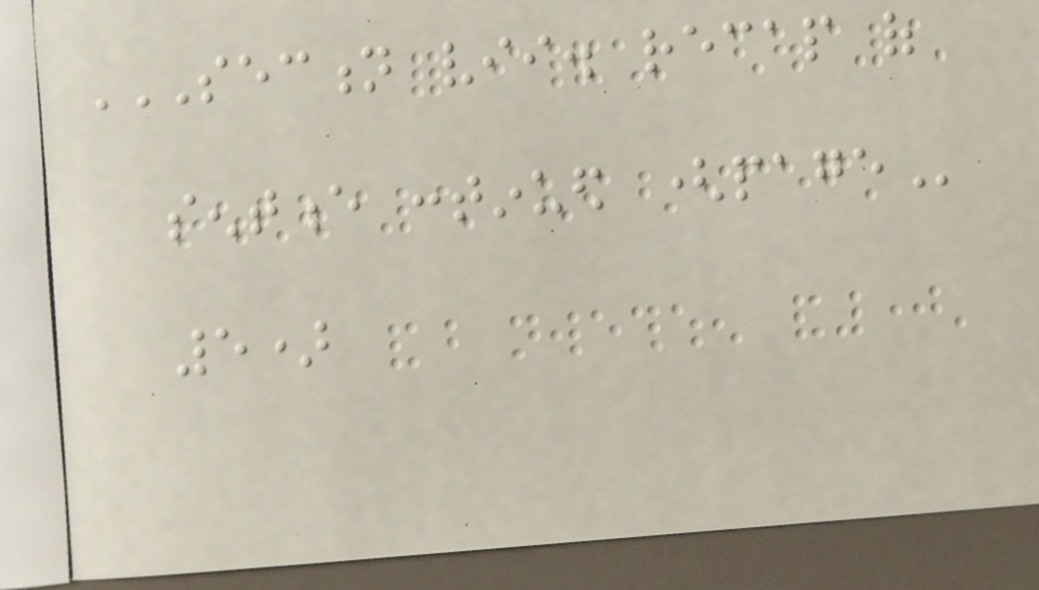SECTION VII. RECAP OF
SENTENCE CONTINUED (PAGE
5)
